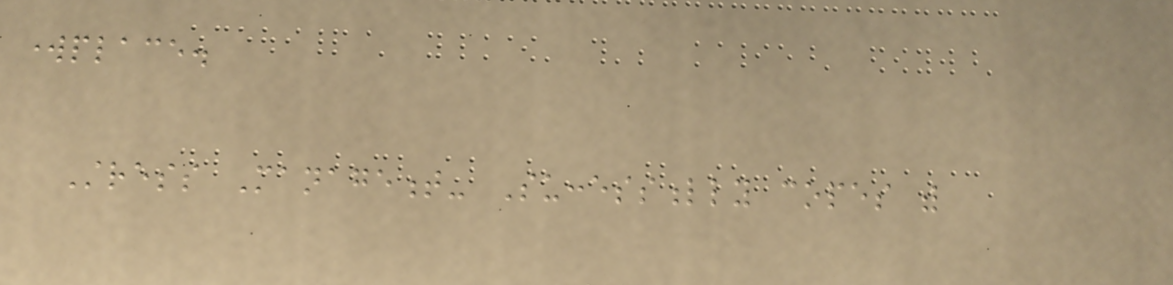workplace.
Stress Management- Successfully copes with
